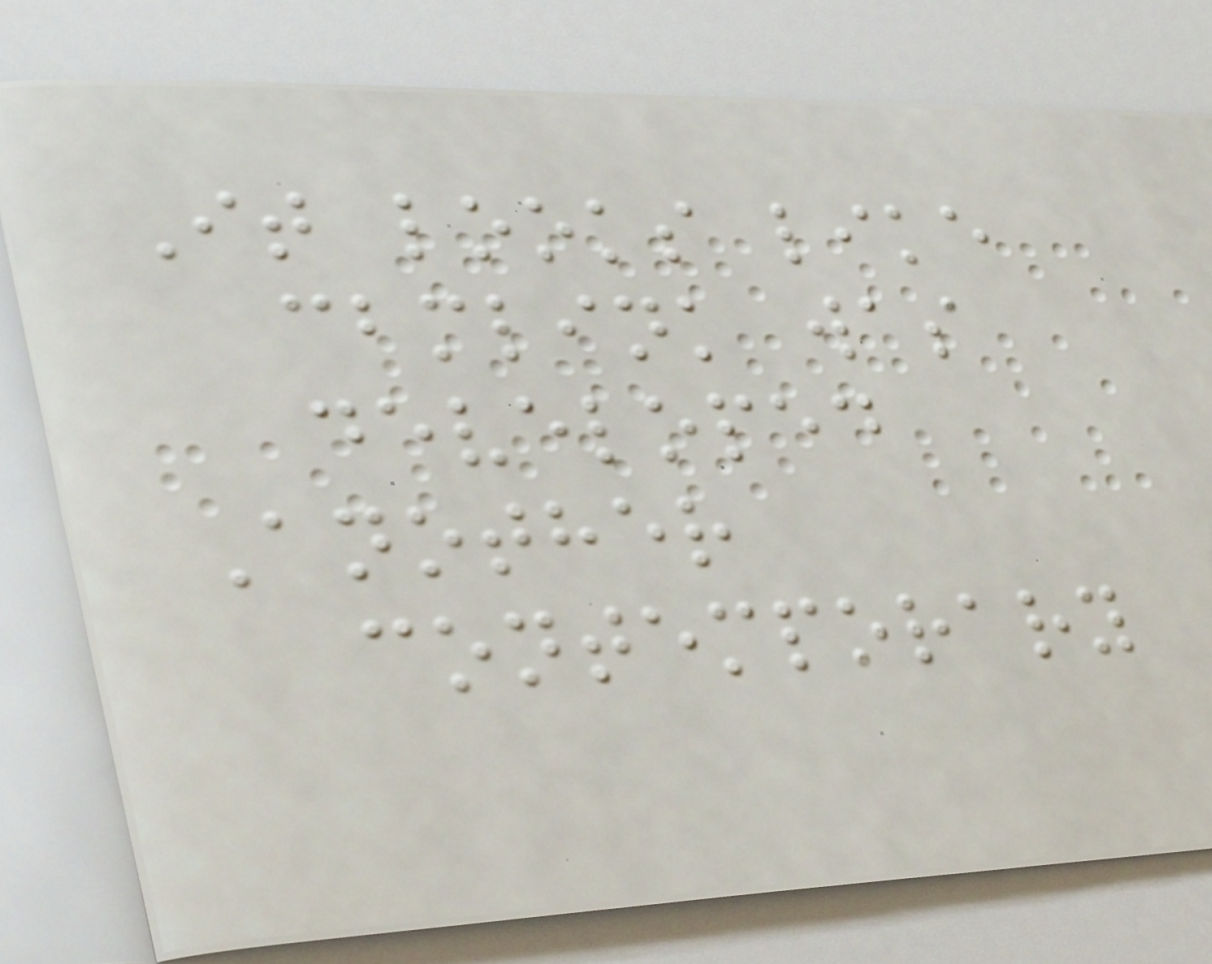It looks like
cbmlink was
developed
Another
contemporary
